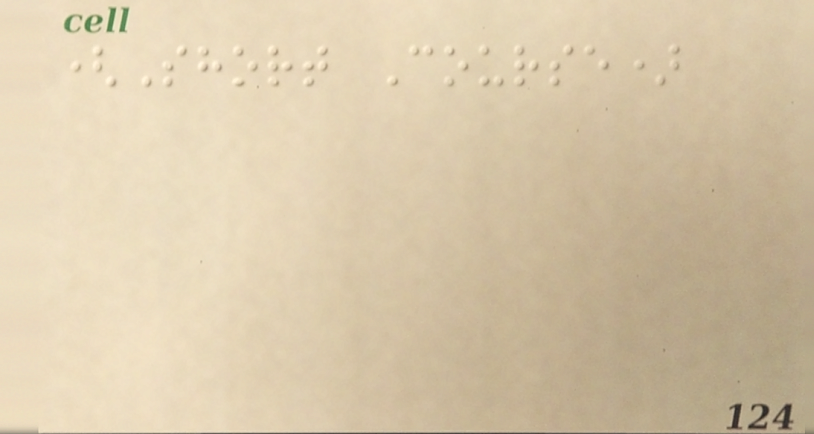(Short Course)
